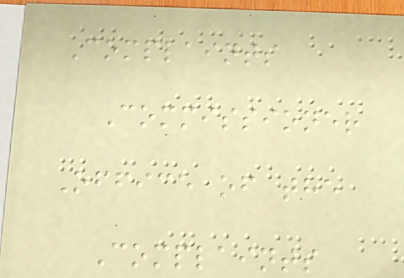Complaints
Commissioner
Office of the
Complaints
